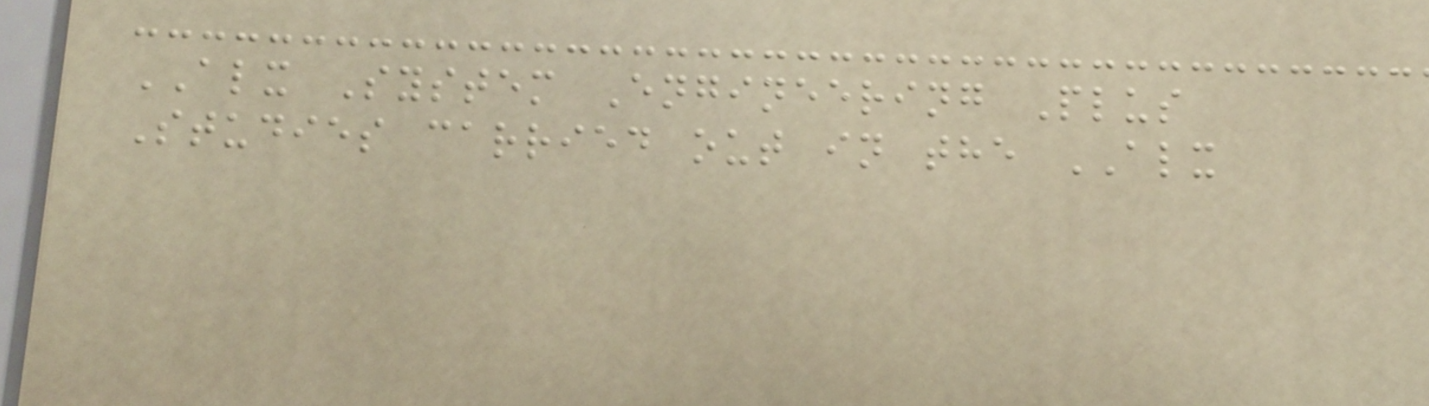ALX System Engineering Plus
Studies carried out in the ALX
